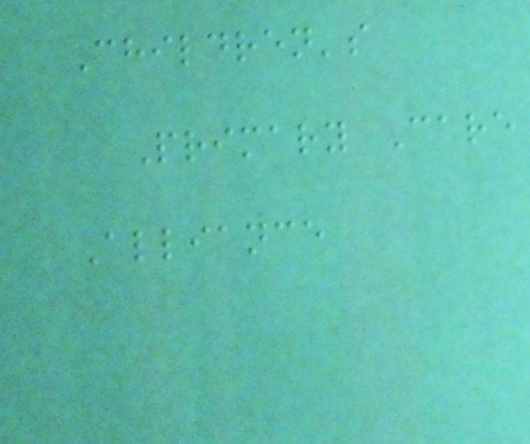Children's
Primary Care
Alliance
